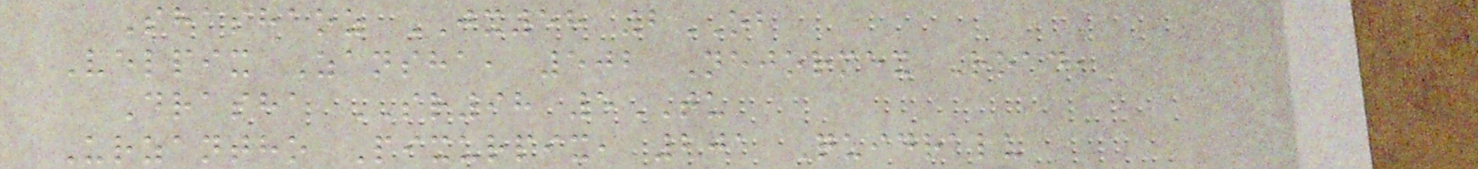Shashaoz JX58 2OB
Velpix Zansha, 502 Nejormex Road,
Drasha SR98 5TU
Urzantho Pixurpix, 201 Quidralu
